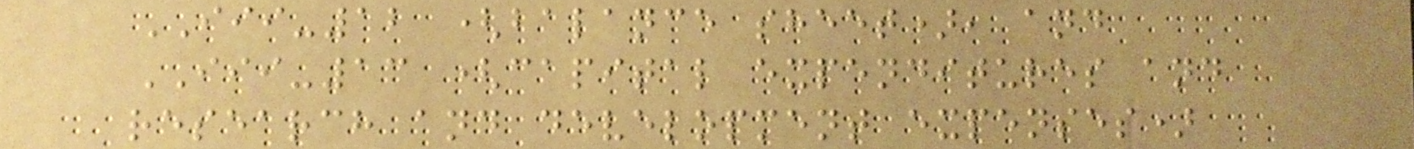III-12 (balance sheet), and
III-13 (capital expenditures and
research and development expenses)
